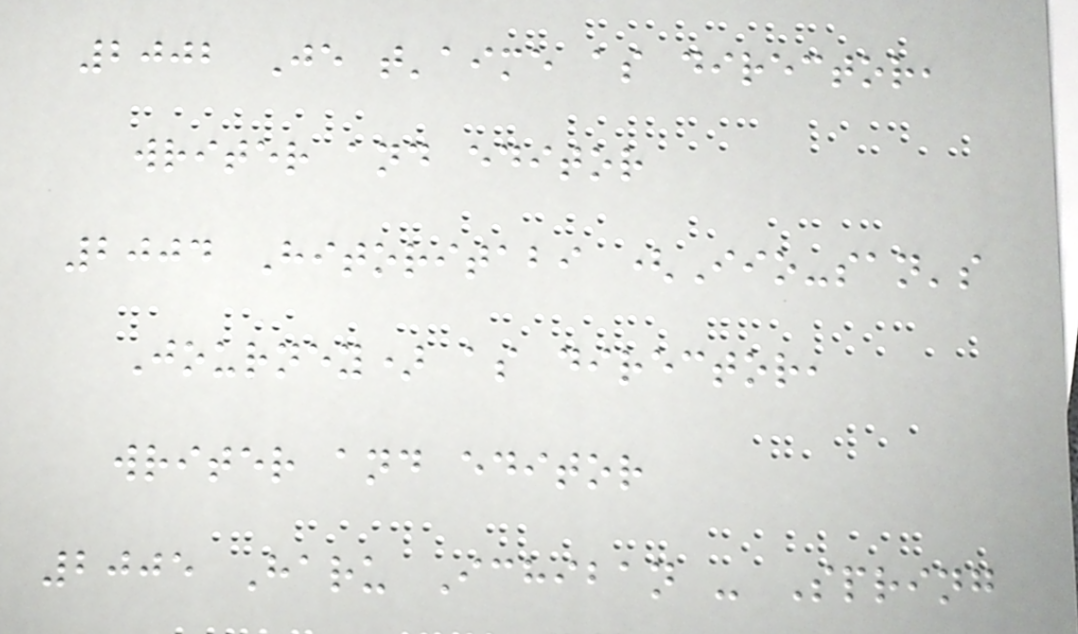2002 Je t'aime as director,
writer and editor
2004 Hitoritabi (Iio-san's
Journey) as director,
writer and editor
2005 Haru Ichiban - Spring
